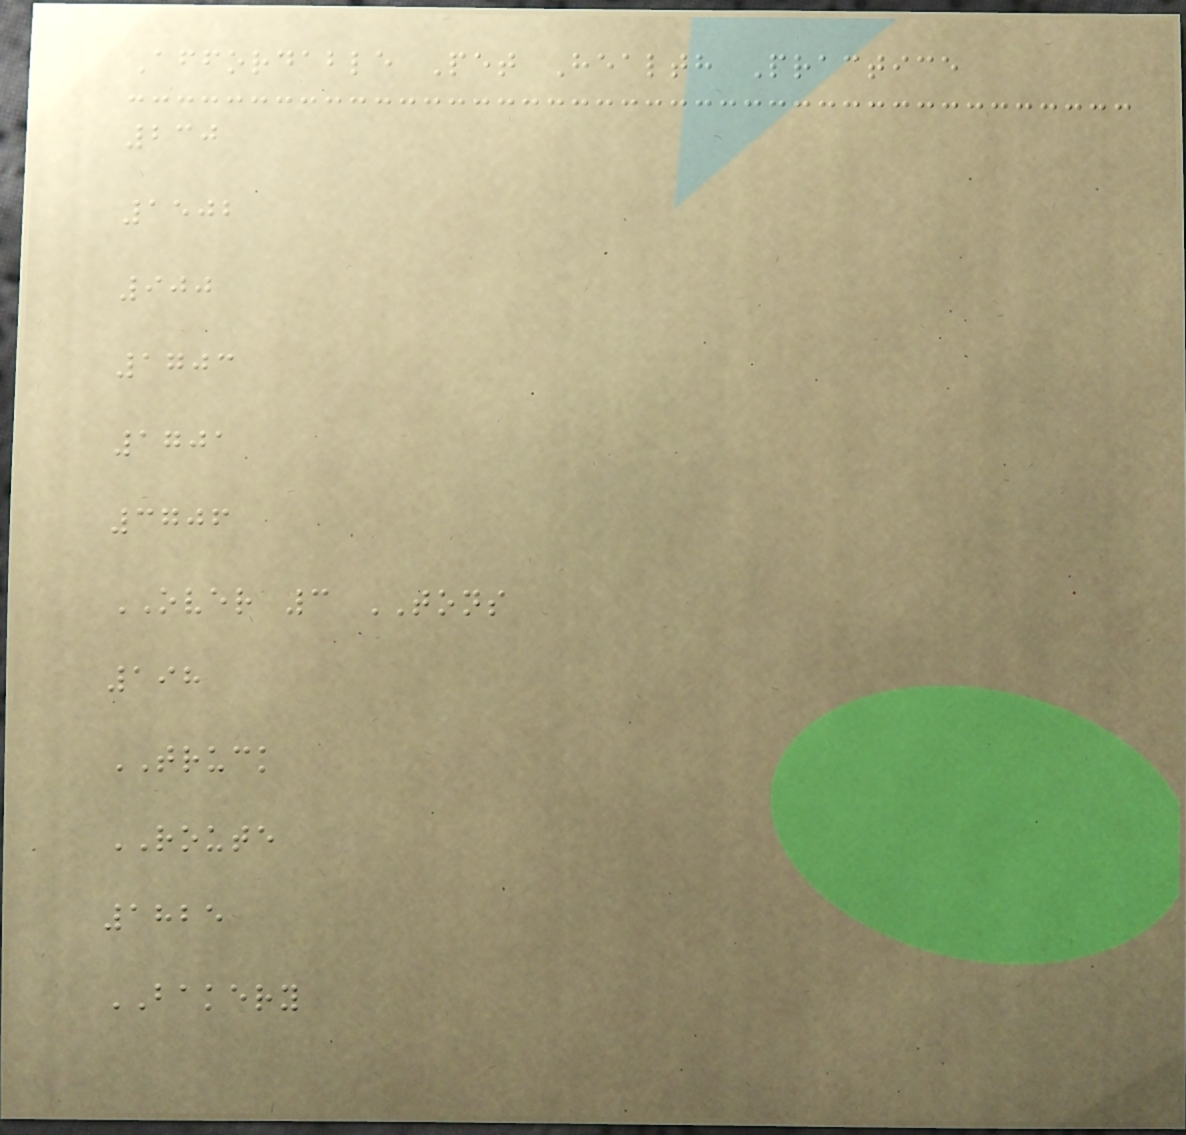Affordable Pet Health Practice
230
1502
900
1703
1701
3706
OVER 3 TONS
198
TRUCK
ROUTE
1825
BAKERY
